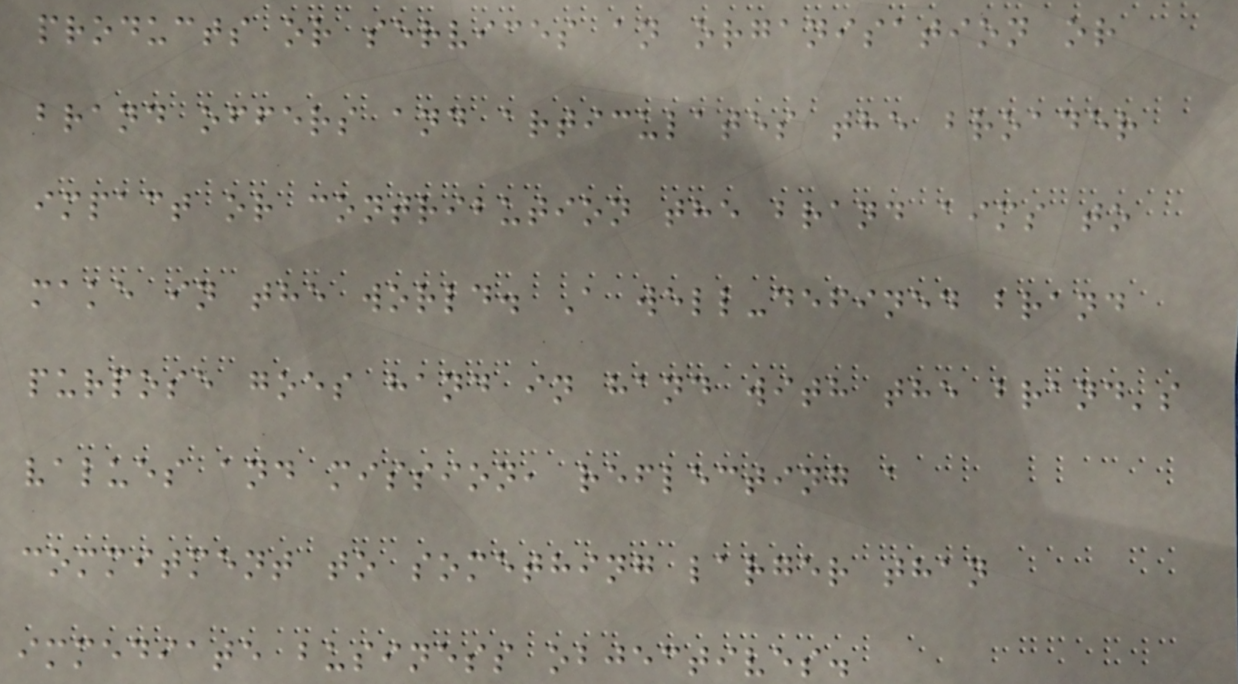products or services an organisation or
brand offers and articulates the broader
impact or contribution the brand aims to
make in the world. A well-defined brand
purpose goes hand in hand with the brand's
values and mission, reflecting a
commitment to something larger than
immediate business objectives.
